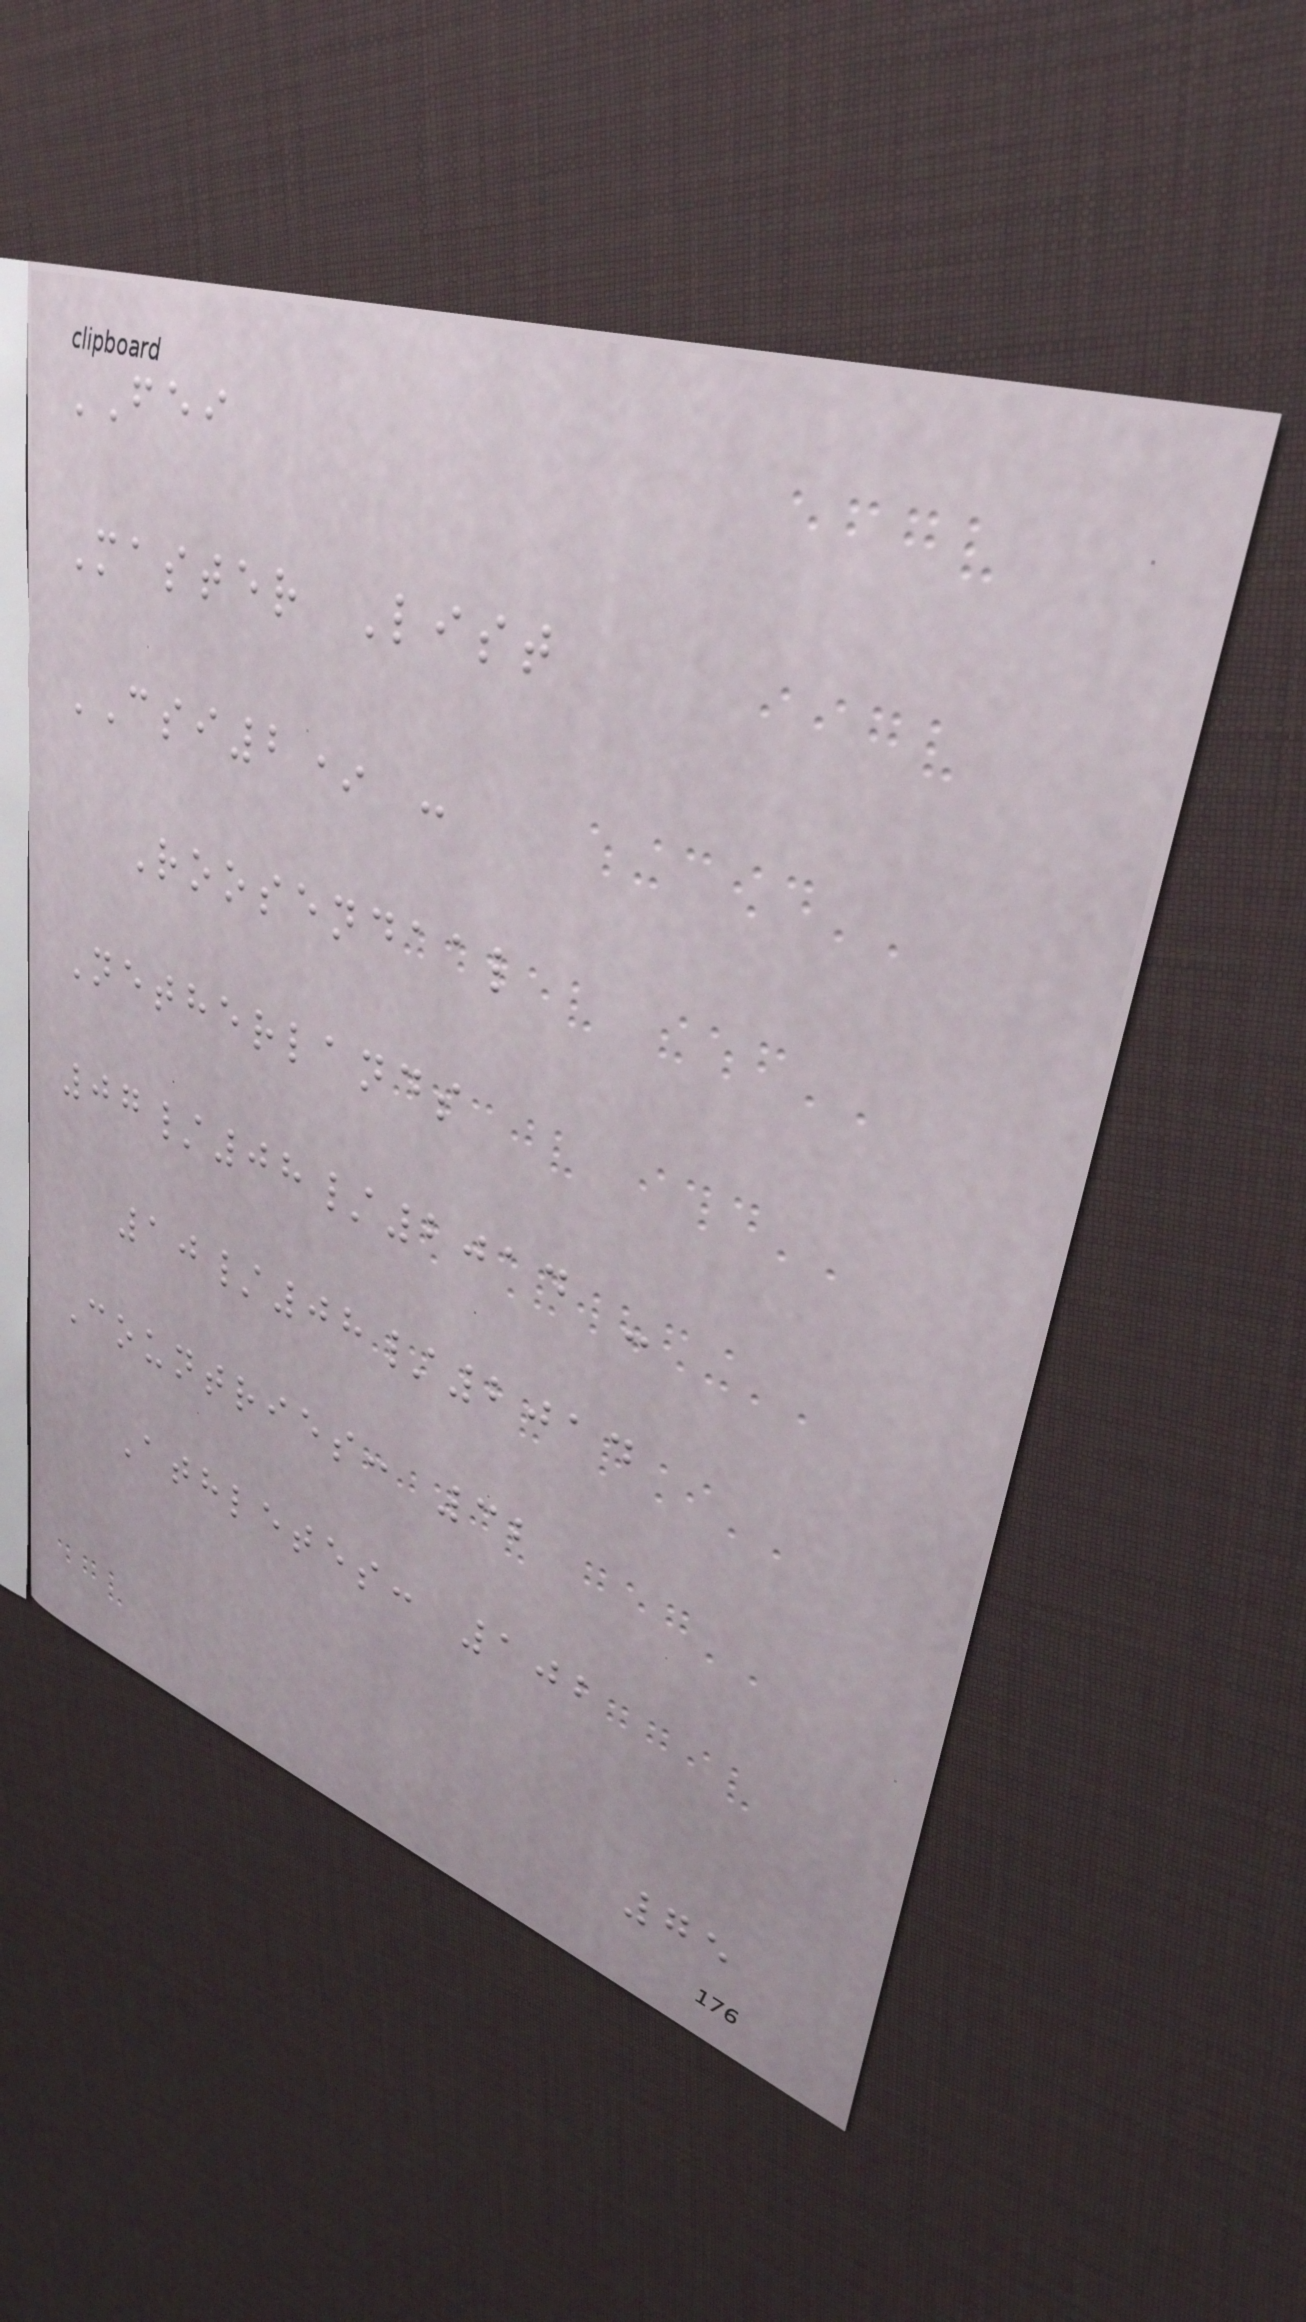FEI
Master List
CSI2* -
Roosendaal
Netherlands
07/08/2014 -
10/08/2014
Countries: 32
Athletes: 102
75
